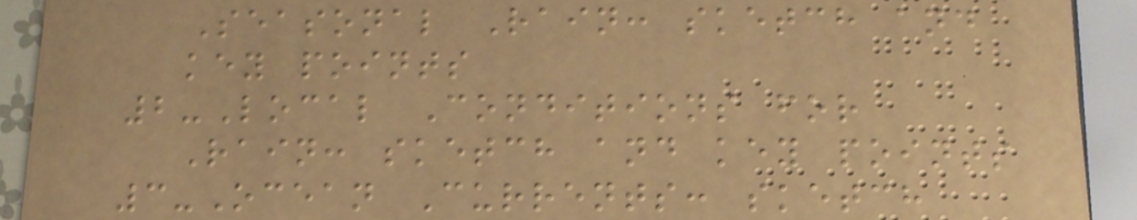Seasonal Rain: sketch and
key points
2-Local Conditions for
Rain: sketch and key points
3-Ocean Currents: sketch
